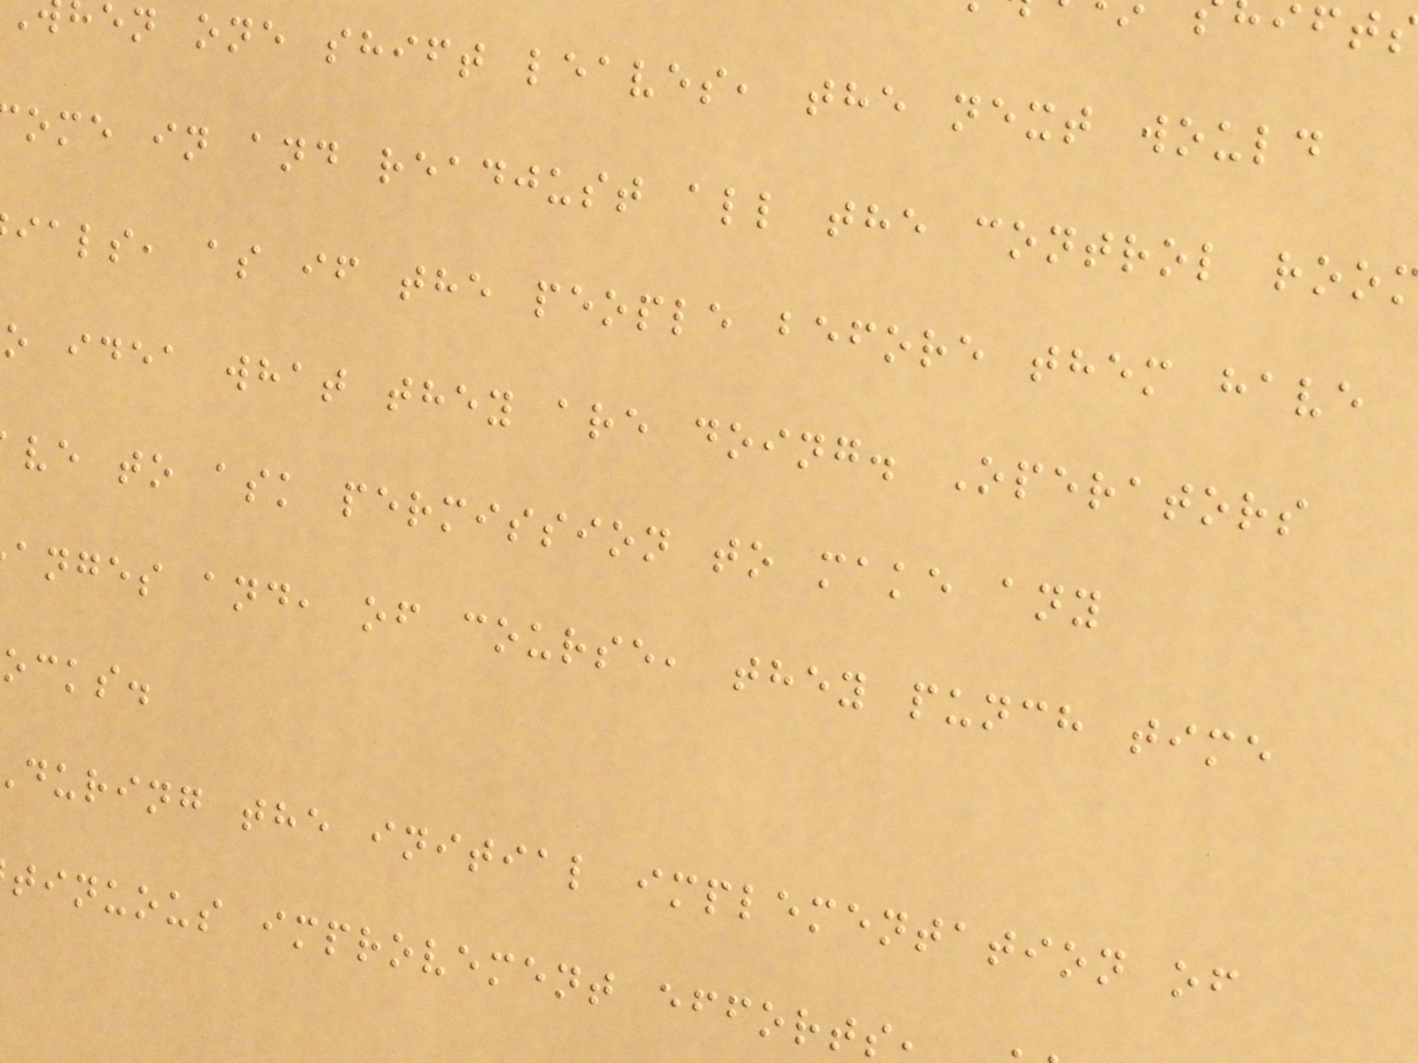en one shift leaves, the next would
ome in and readjust all the control roo
ials, as if the people before them have
o idea what they are doing. Operators
ve to ask permission to make any
anges and, of course, they punch time
ocks.
during the initial implementation of
tinuous improvement efforts
